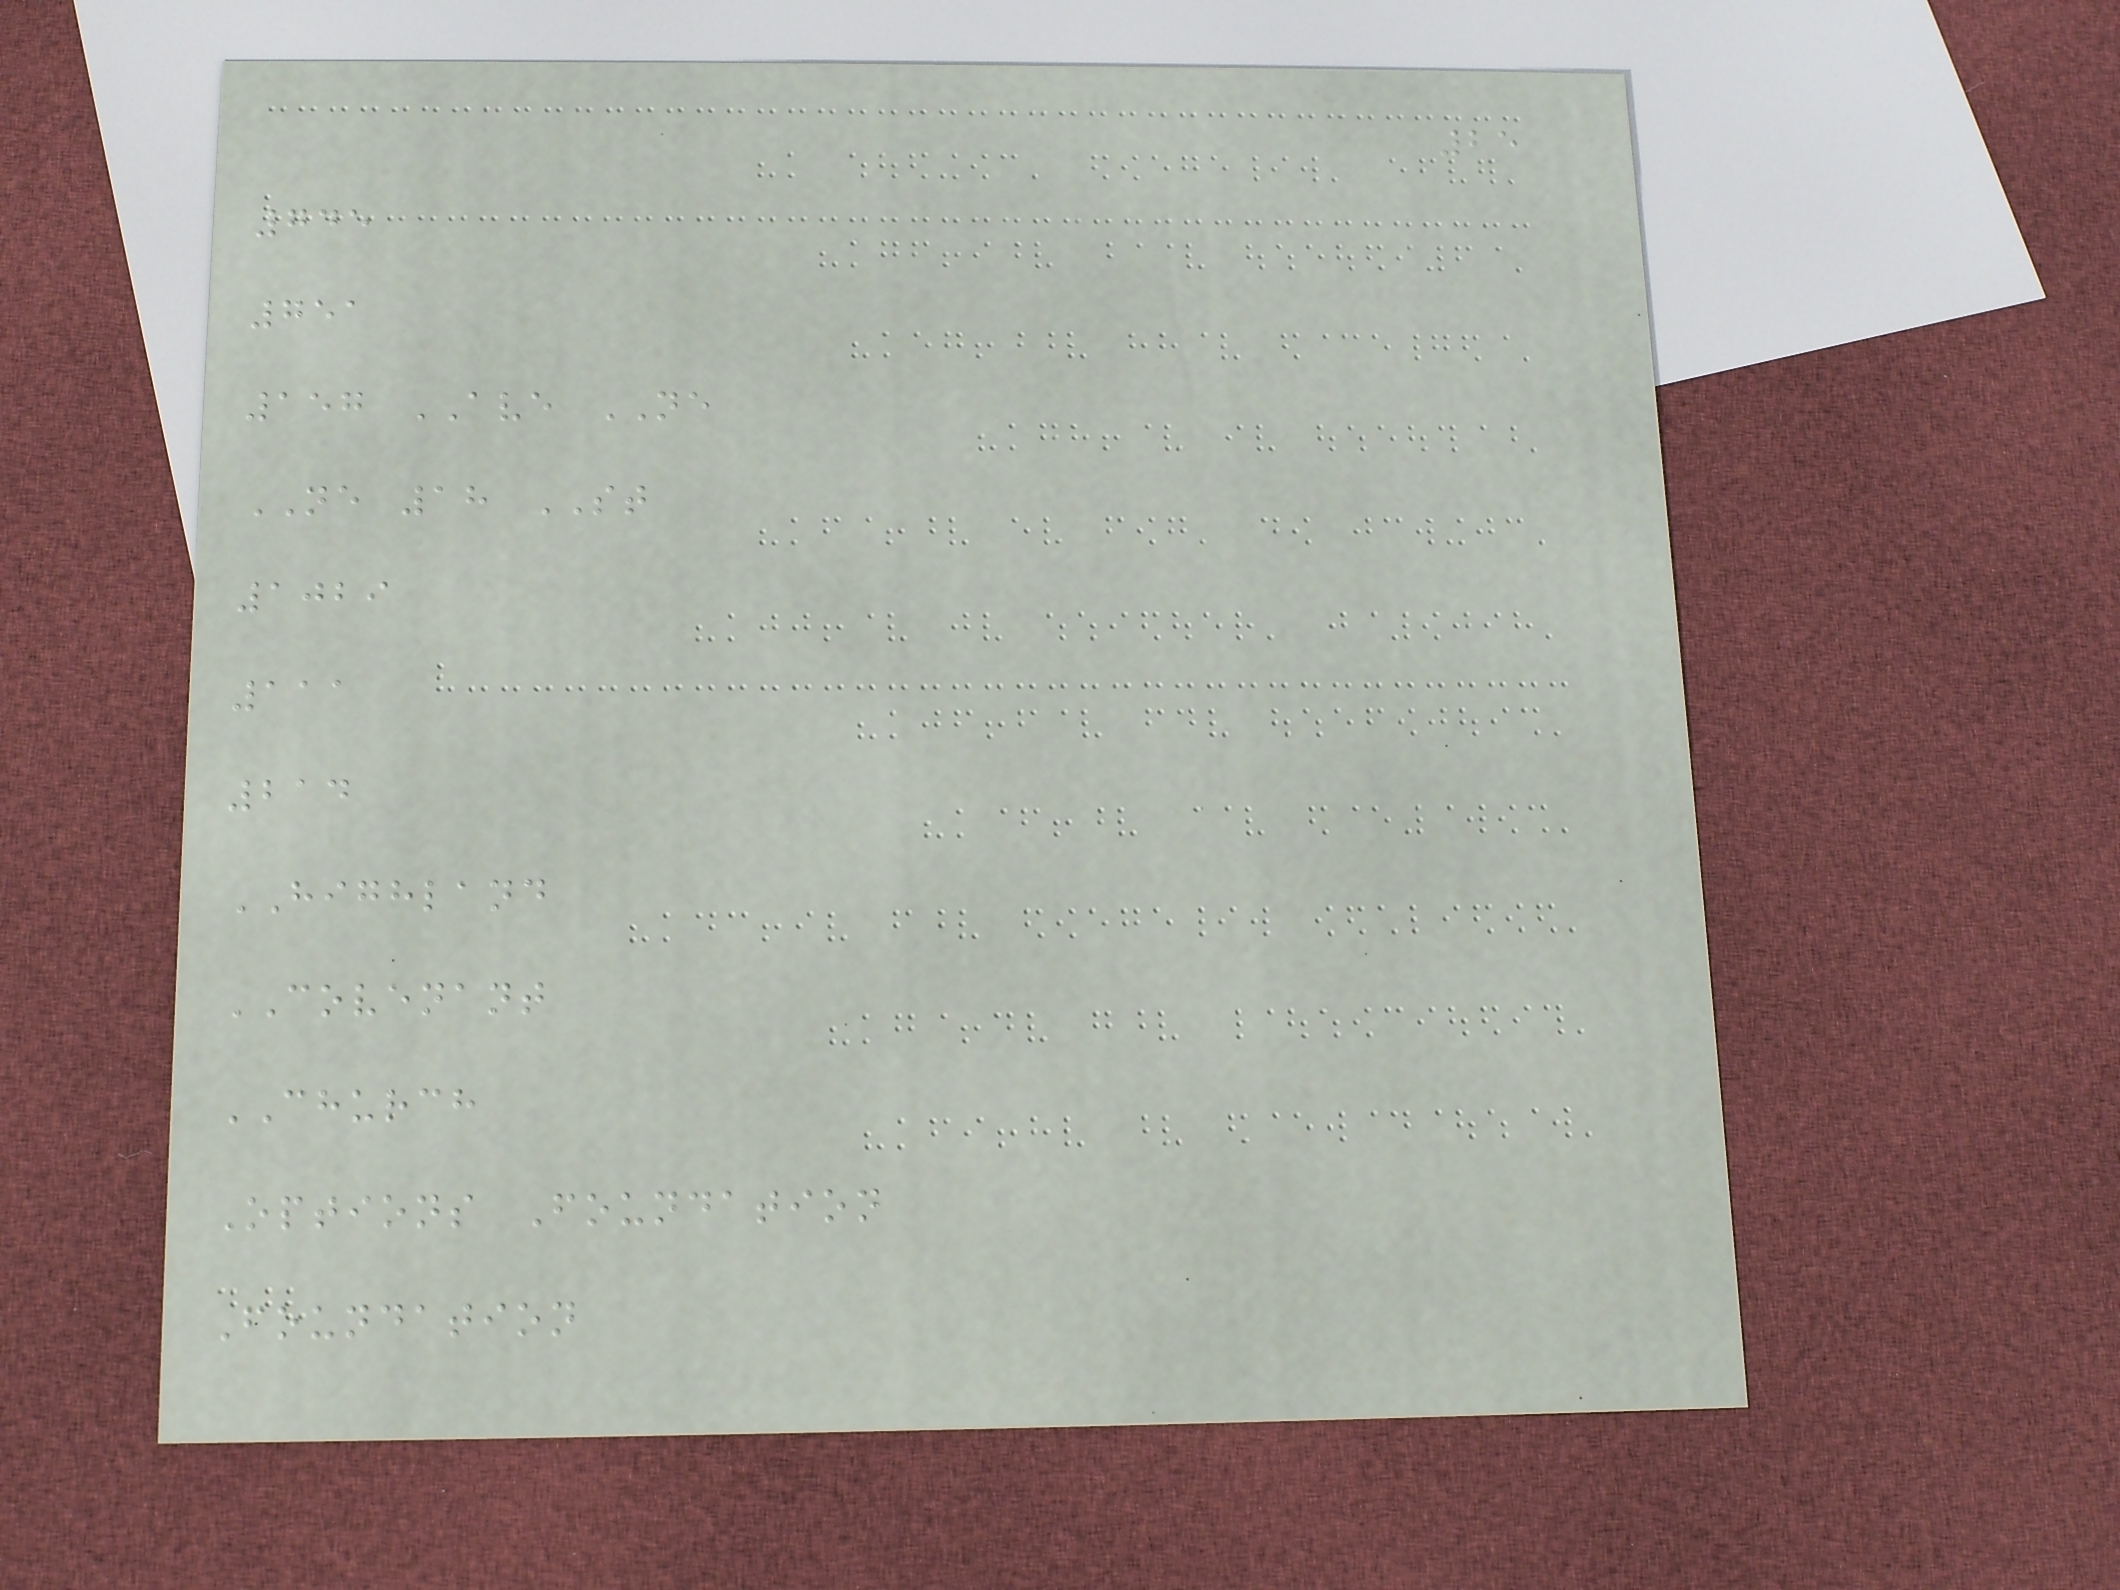25
745
751
157 AVE NE
NE 18 ST
1029
111
214
HIGHLAND
COVENANT
CHURCH
Options Foundation
Foundation
